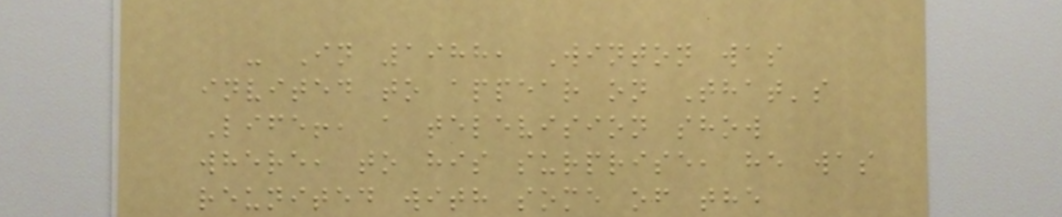- In 1988, Winton was
invited to appear on That's
Life!, a television show
where, to his surprise, he was
reunited with some of the
